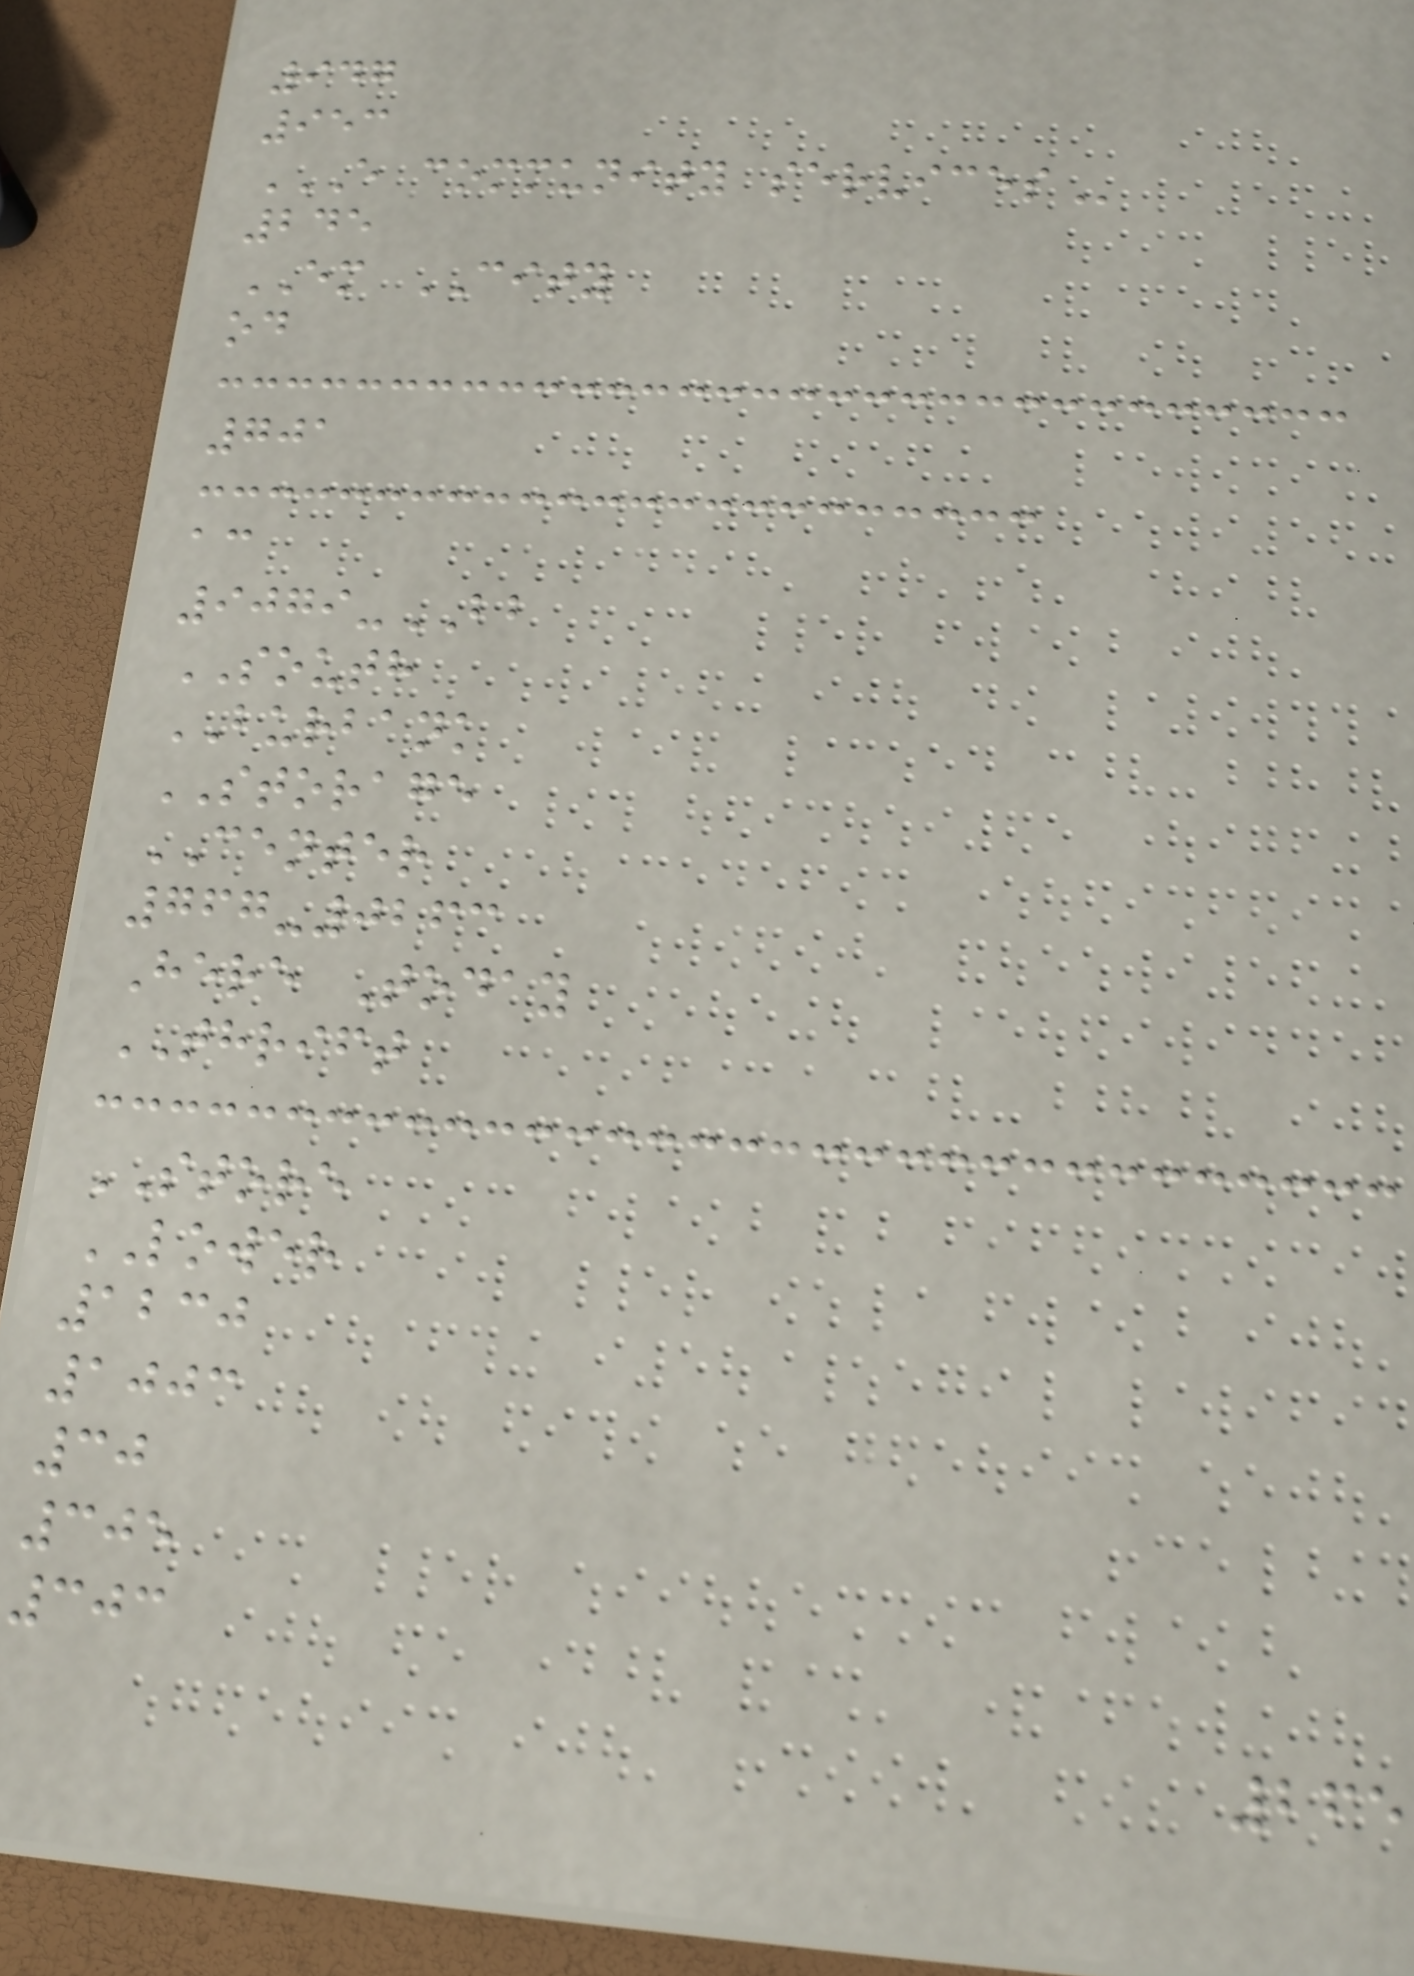947
953
E COMMUNITY SERVICES
245
EM CITY
od
701
ac
9079-BB
SOUTH
BURBANK
STORAGE
CENTER
767-0263
Here Today
THRIFT
STORE
LOWER
1230
1003
30
305
303
265
